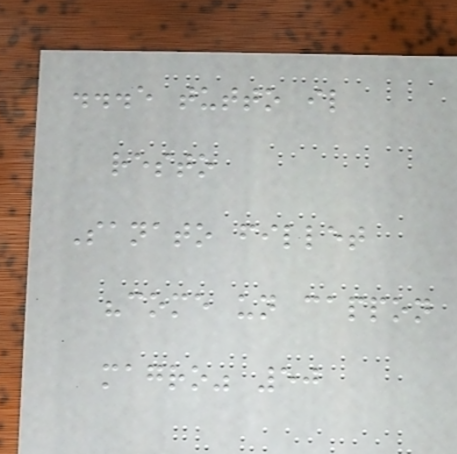...e tutto il
resto
Sanato fillet
"come un cappon
magro" 50
